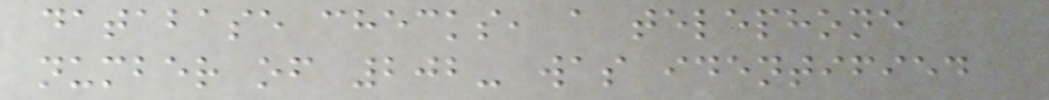database checks, a telephone
number of 202- was identified
